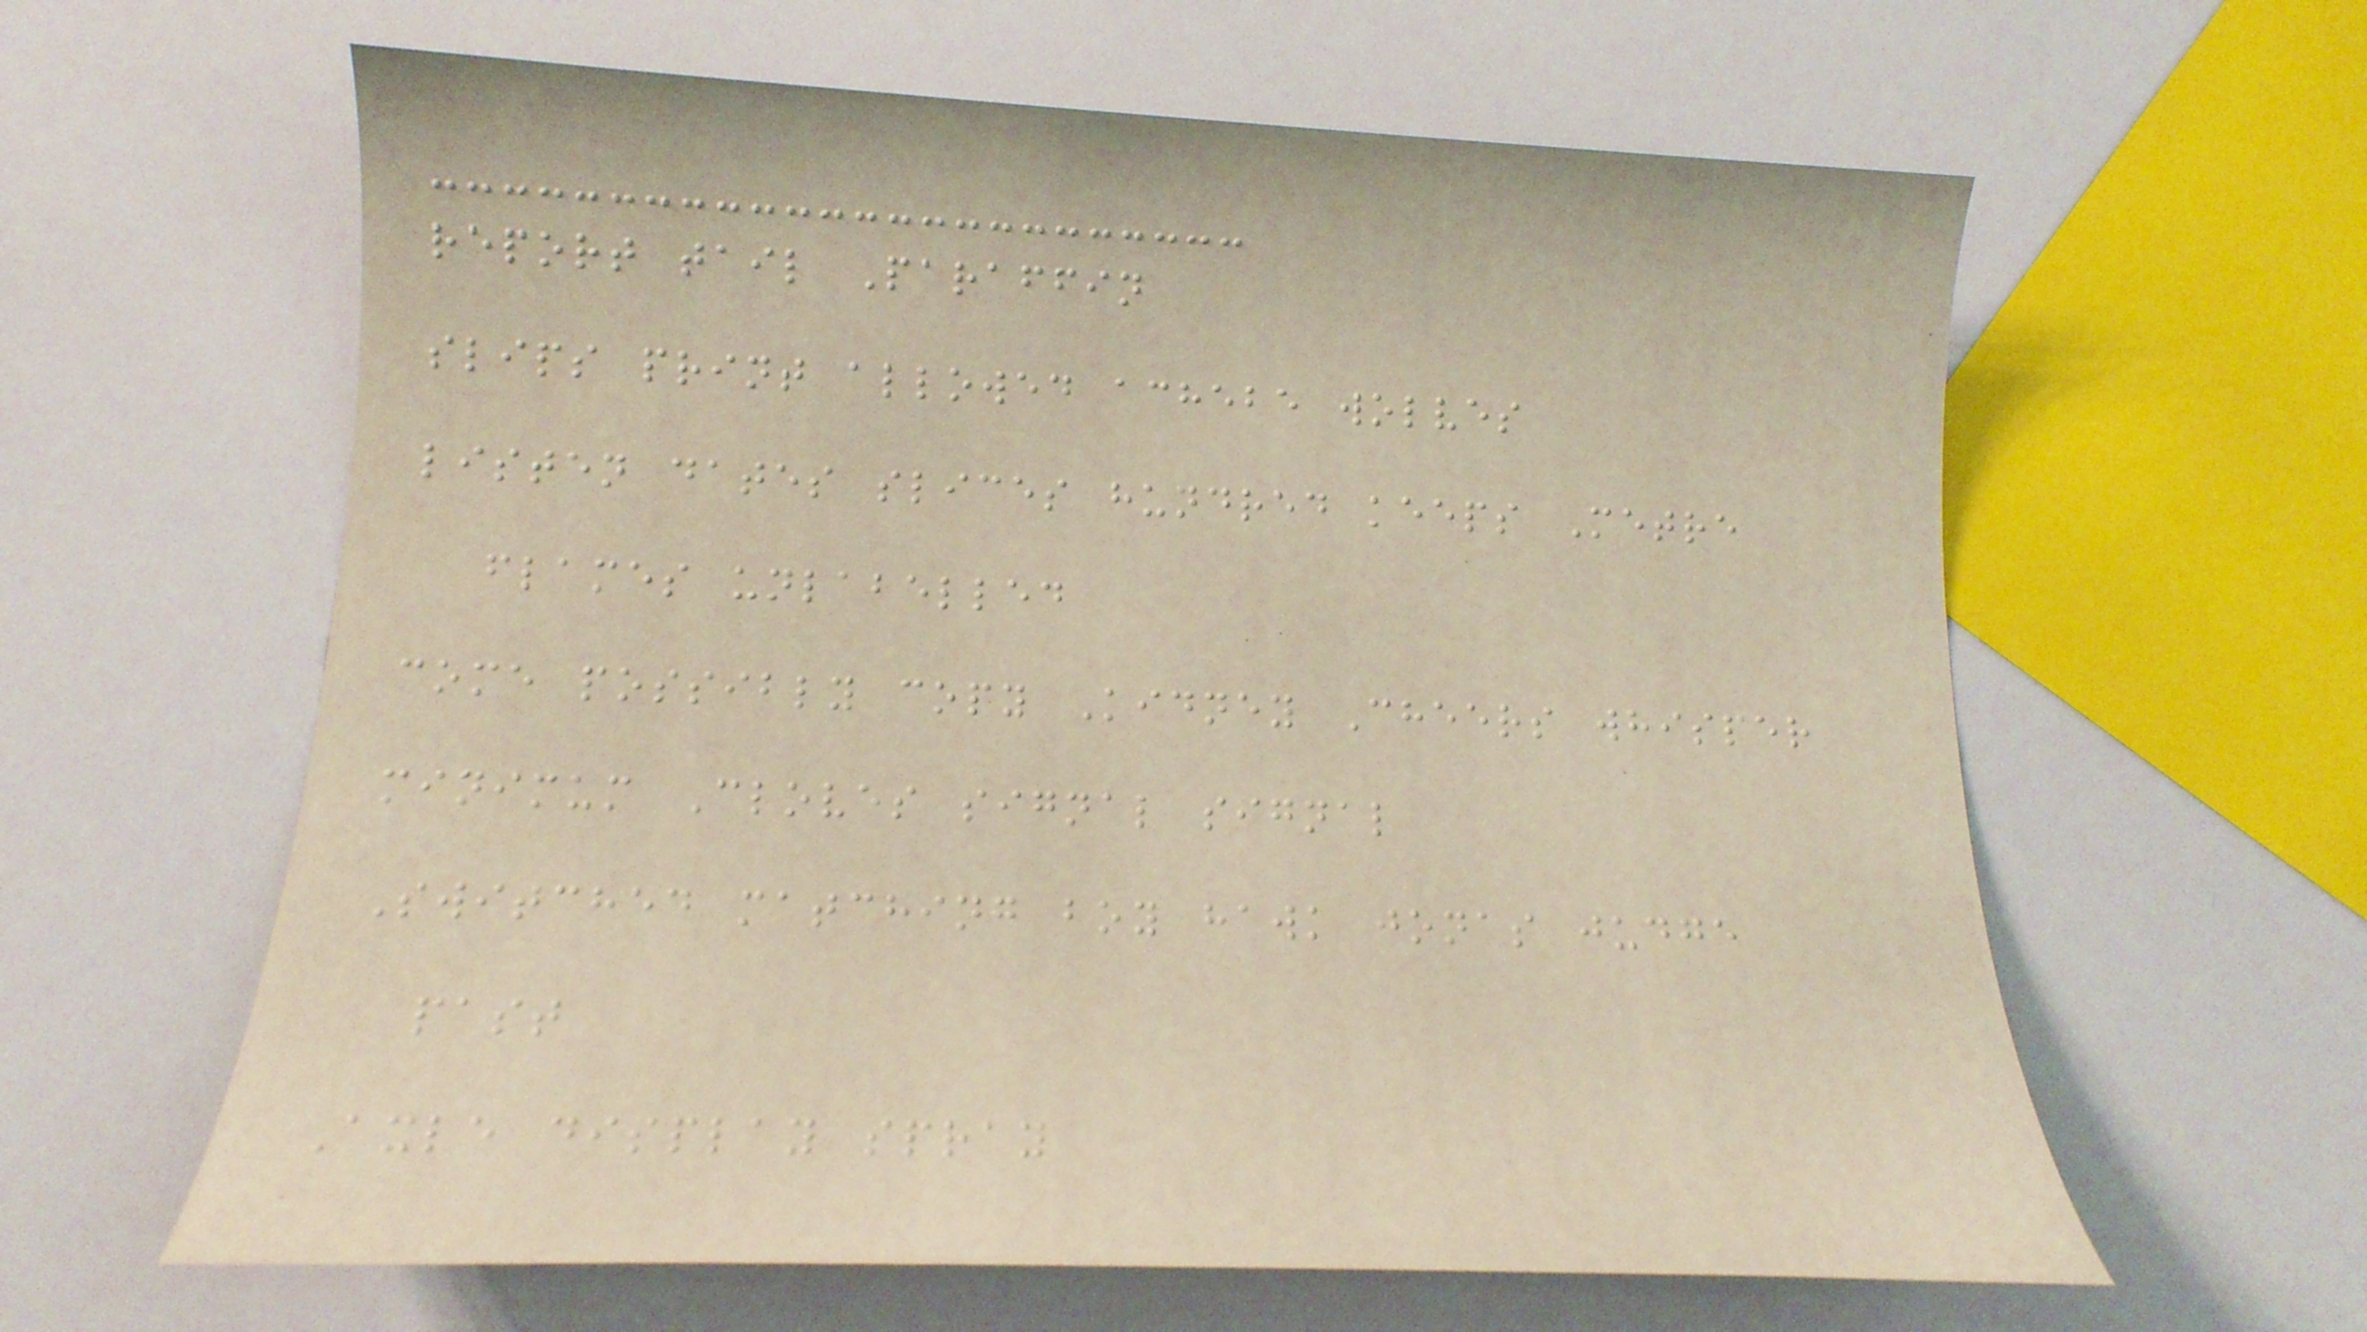report tail Paraffin
slips print allowed achebe wolves
listen dates slices hundred keeps Metre
flames unlabelled
come possibly copy Kidney Cheers whisper
minimum Cloves signal signal
Switched matching boy hawk jonas judge
past
Axle display spray
